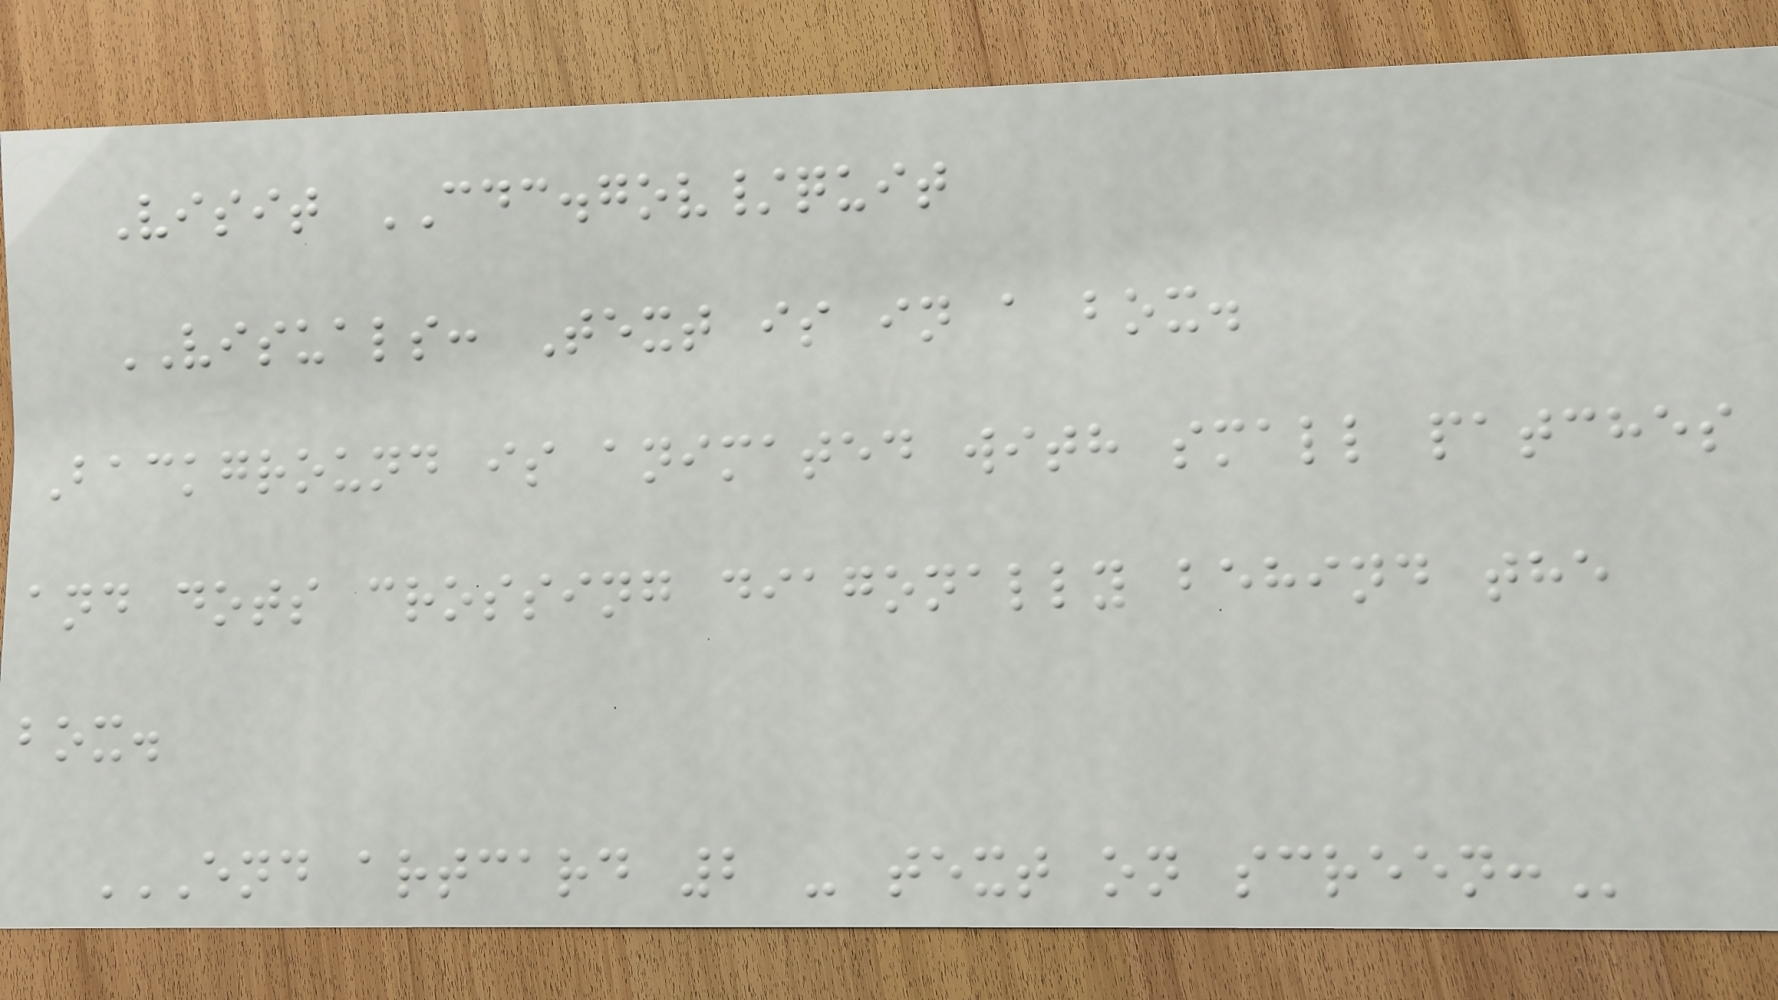Visit CDC.gov/quit
VISUALS: Text is in a box.
Background is animated with small patches
and dots crossing diagonally behind the
box.
END ARTCARD 2 - TEXT ON SCREEN:
